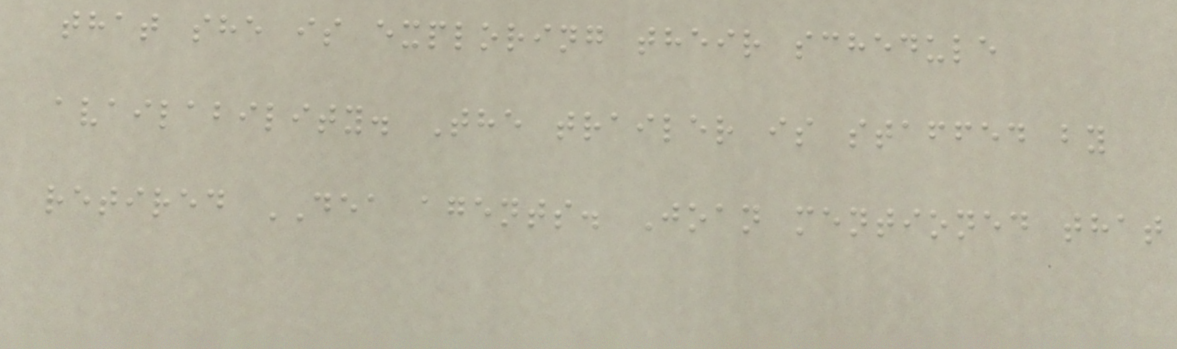that she is exploring their schedule
availability. The trailer is staffed by
retired DEA agents. Joan mentioned that
